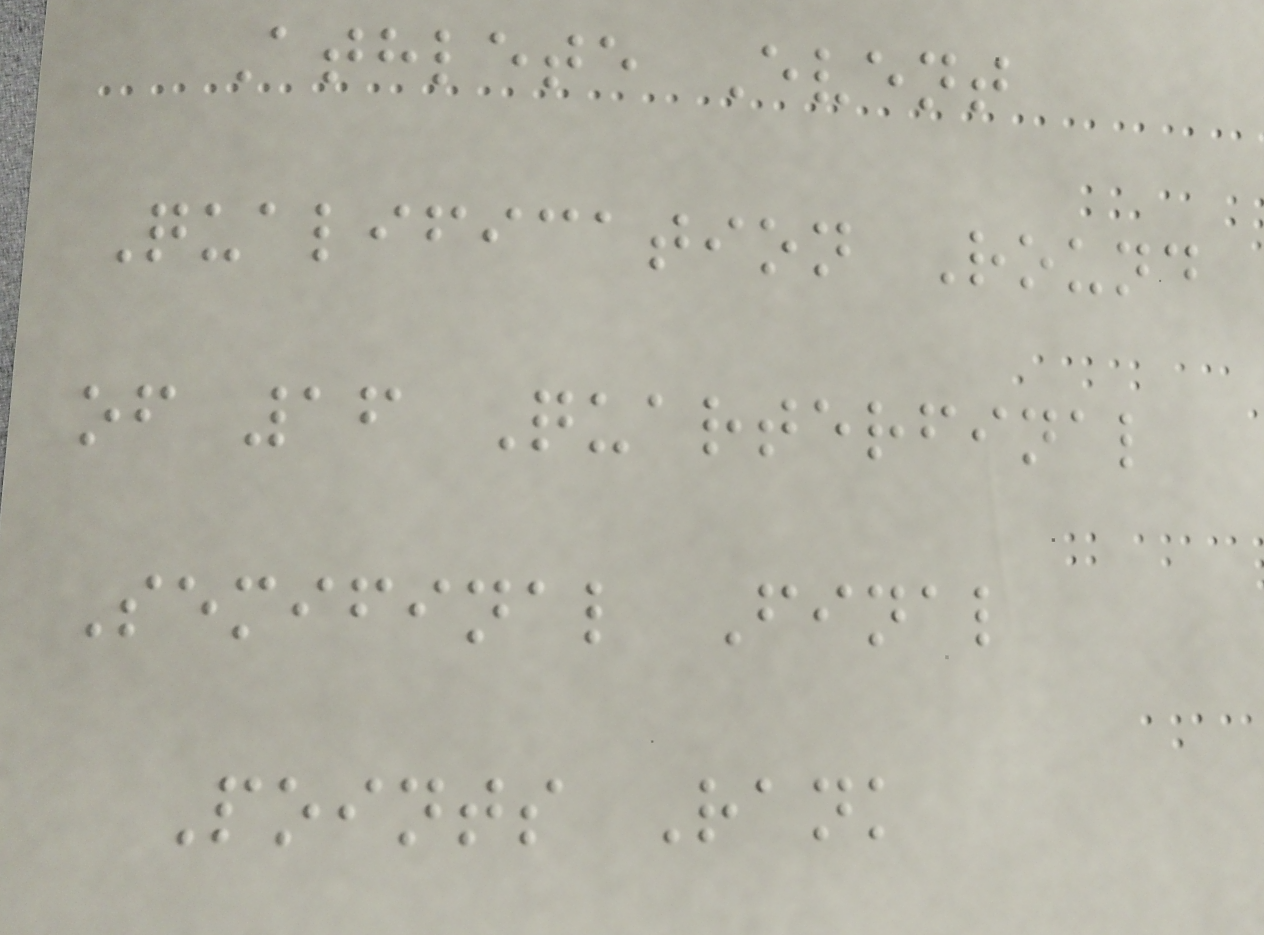Athlete Event
Qualification Round
of 16 Quarterfinal
Semifinal Final
Points Rank
